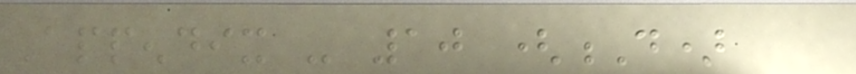Appendix - 10 (D)
